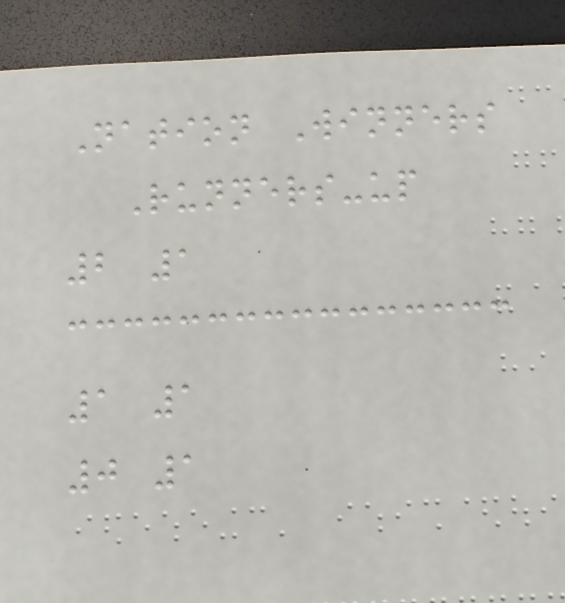Nation Winners
Runners-up
2 1
1 1
0 1
